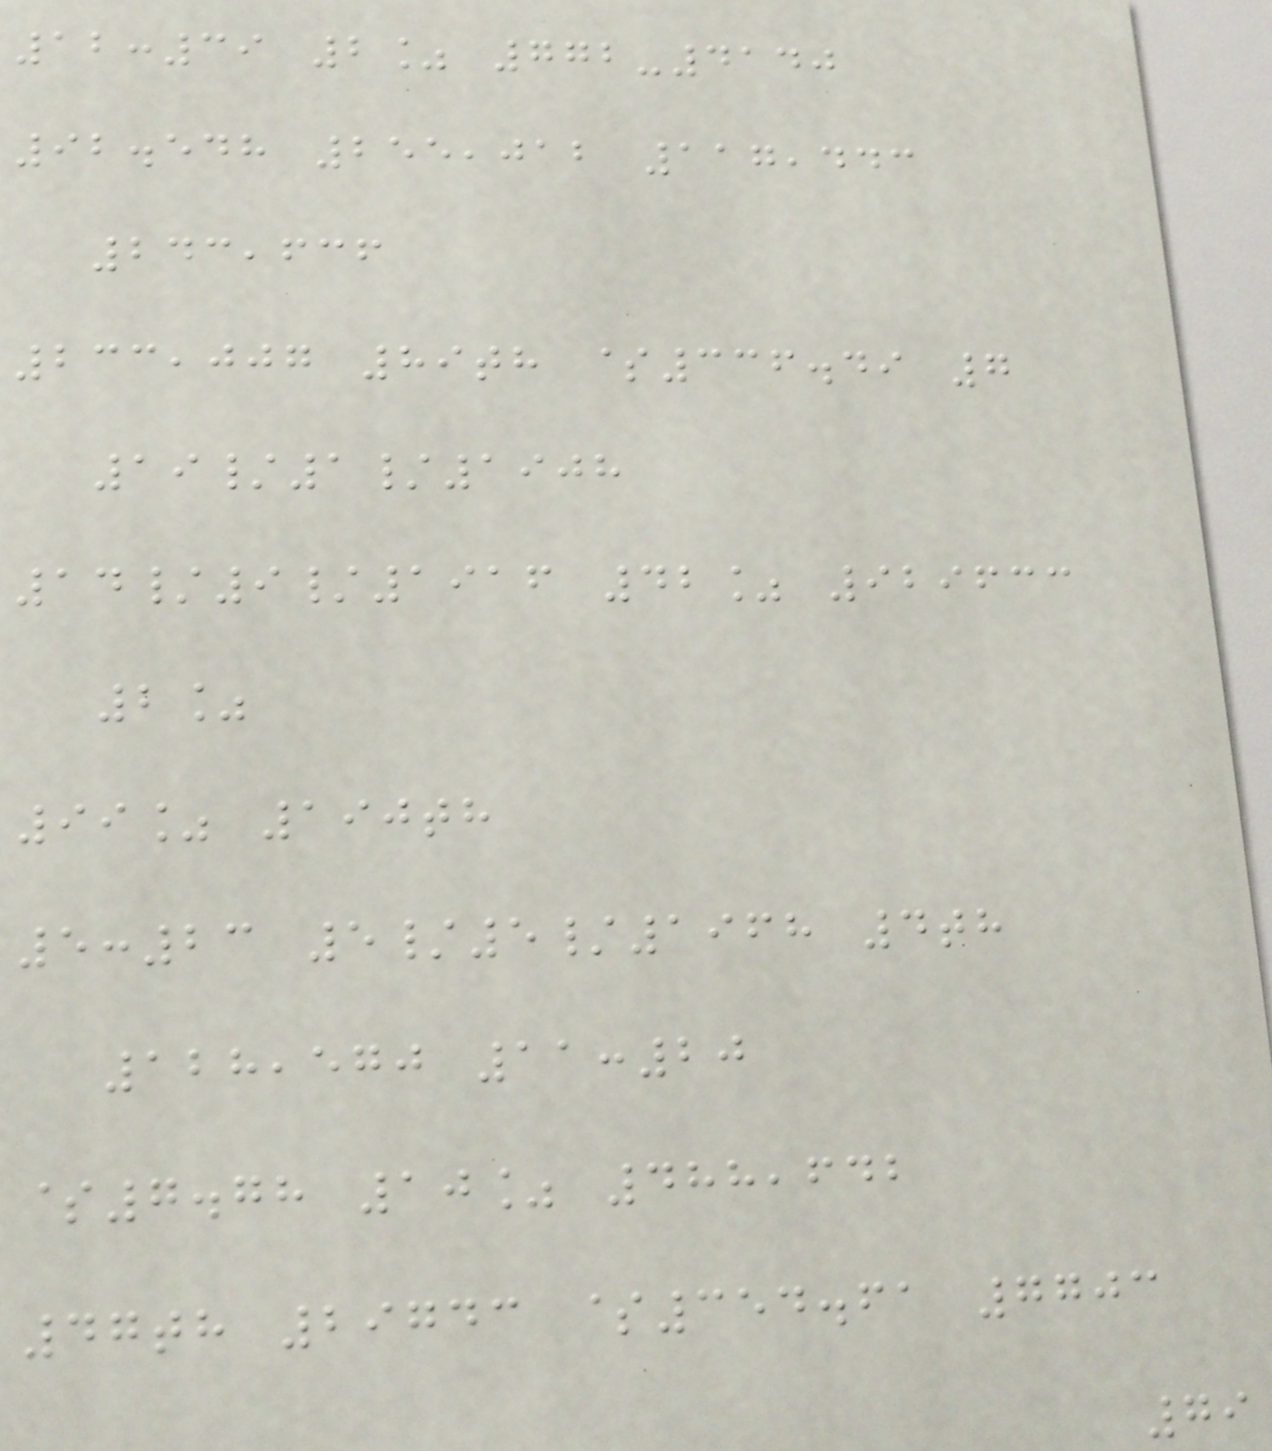12:39 2% 772-4140
92.548 255,012 117,443
243,636
233,007 89th $336.49 7
19/1/1908
14/9/1916 42% 929633
2%
99% 190th
5:23 5/5/1968 4th
128,570 11:20
$7.78 10% 488,642
47th 29743 $354.61 7703
79
